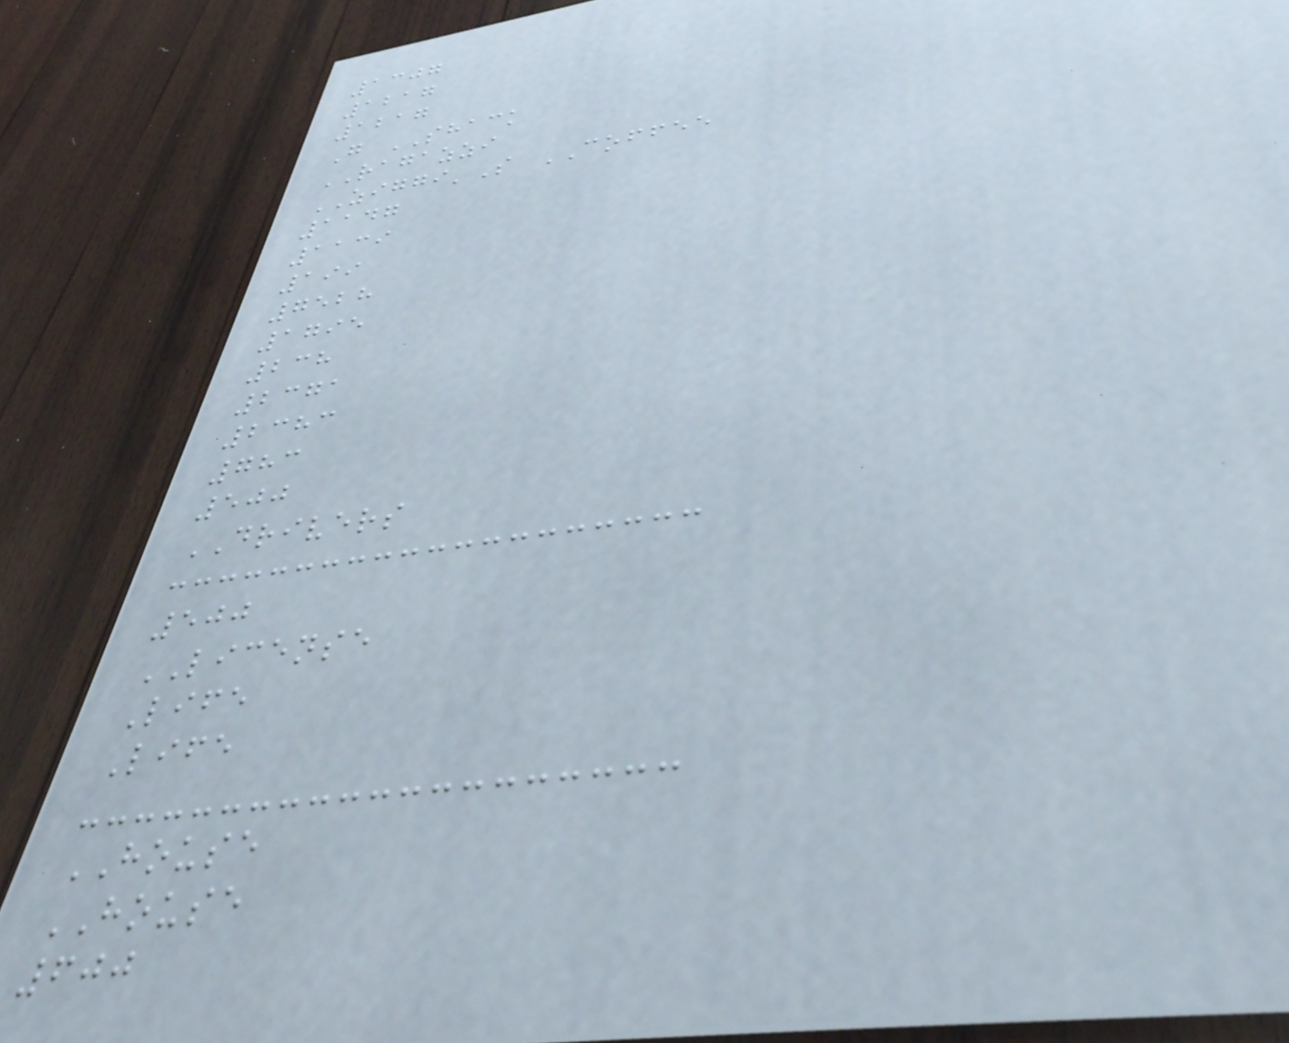1307
1217
1217
G SHACK
RAGAZZI
ZIGGI'S COFFEE
1147
1139
199
7528
1795
238
2371
2383
783
500
DRIVERS
500
LICENSE
Life
Life
HOUSE
HOUSE
600
